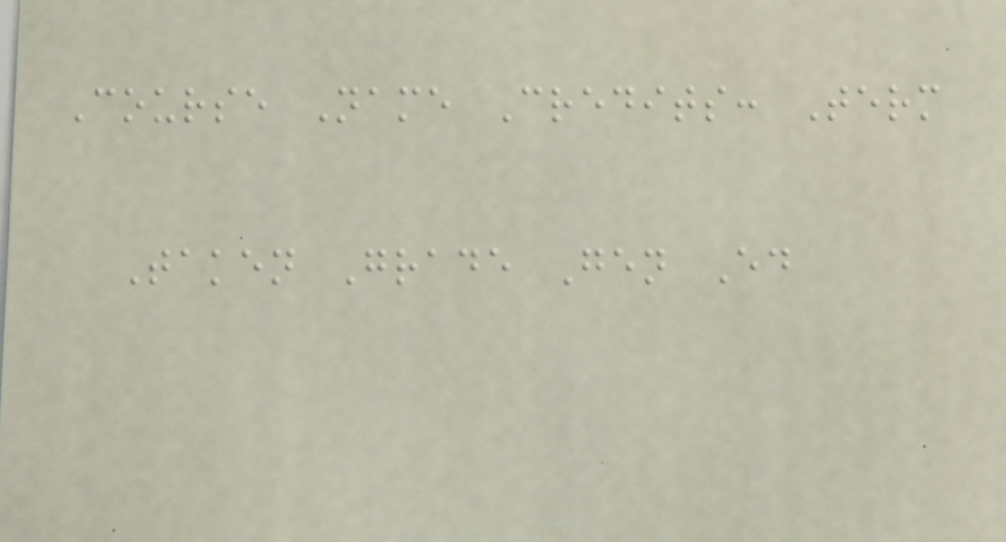Course Name Credits: Term
Taken Grade Gen Ed
